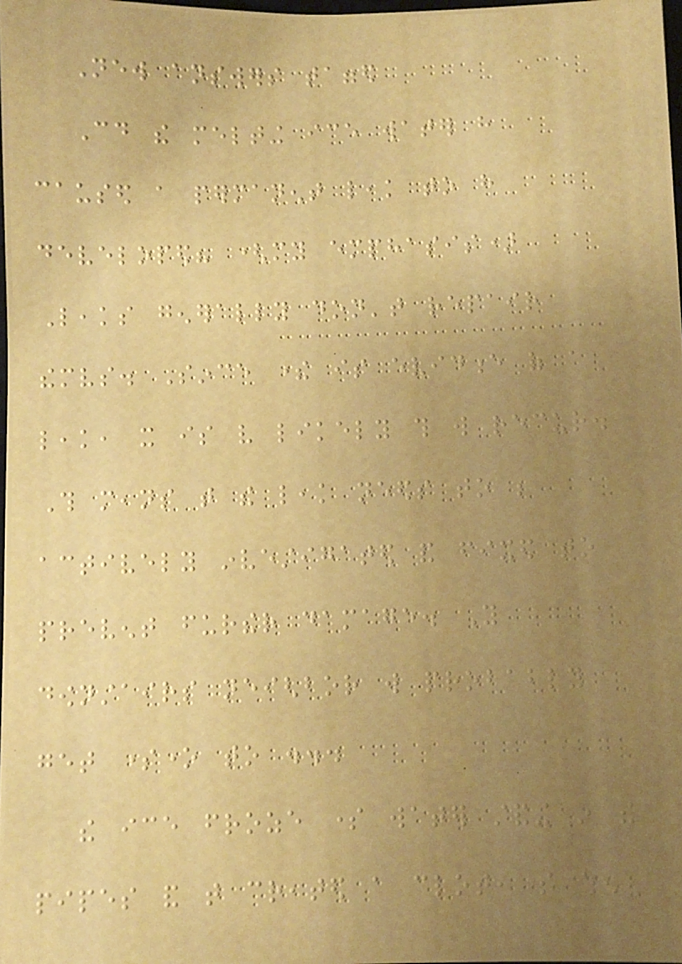New answers tagged
Could the melting ice water have
caused a permanent leak to have
developed? (my emphasis)
Leaks generally don't repair
themselves. Since there is evidence of a
leak, it is very likely this will recur.
This means that the leak needs to be
actively investigated and fixed to
prevent further damage. You
downstairs neighbor will probably
get someone to ...
the ice froze some water standing in the
pipes and that created a clot, so when
